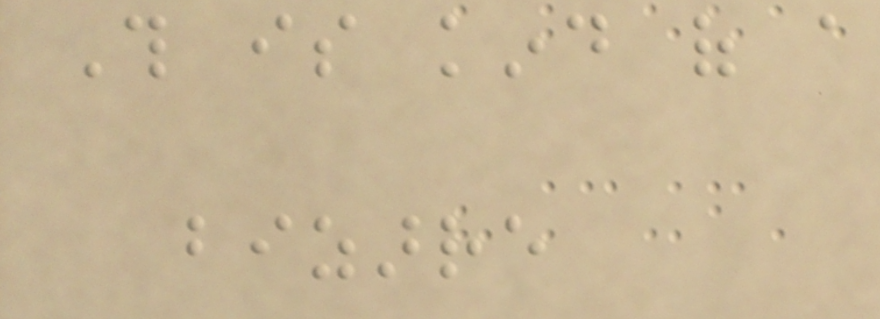This is kind of a
bizarre
